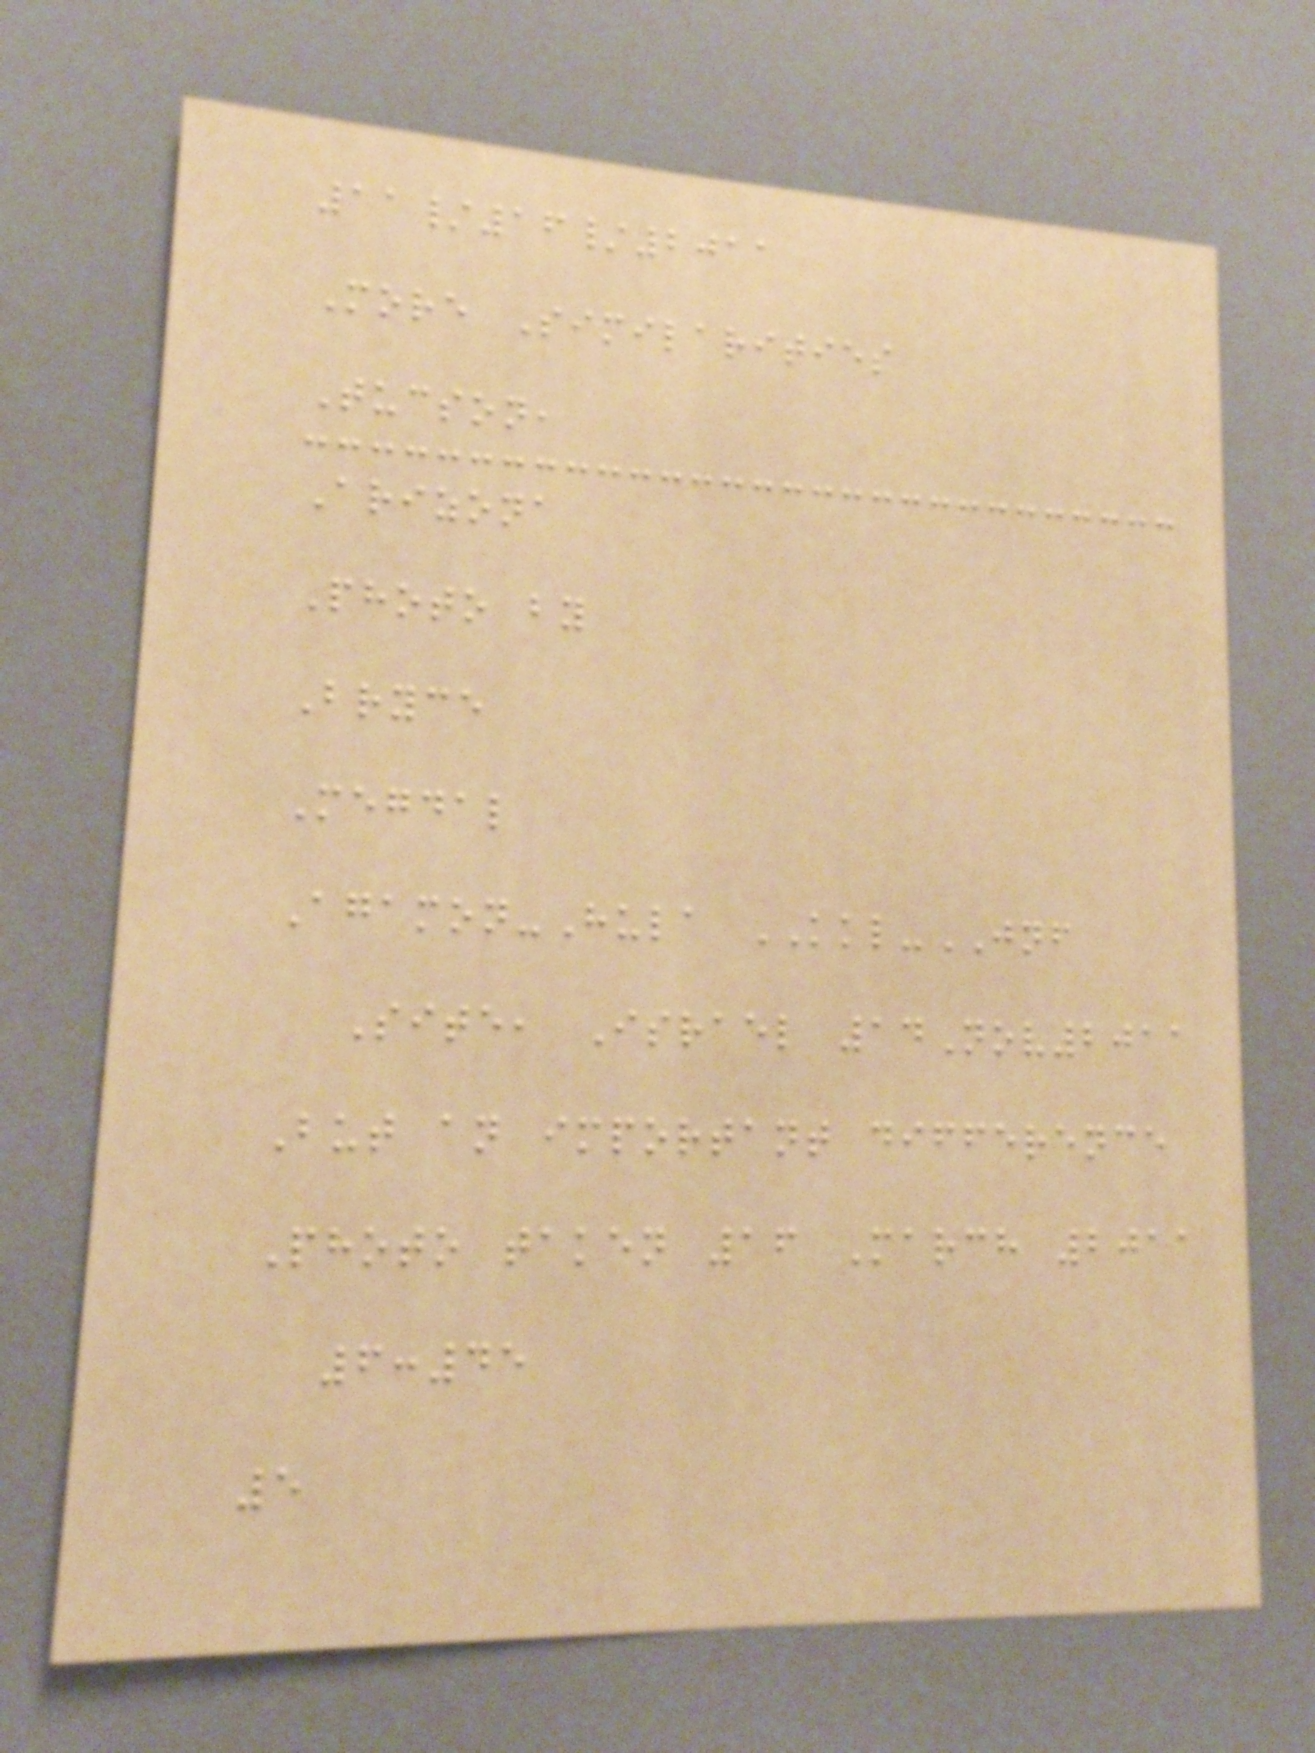11/16/2011
More Similarities
Tucson,
Arizona
Photo by
Bryce
Megdal
Agamon-Hula KKL-JNF
Site, Israel 14Nov2011
But an important difference
Photo taken 16 March 2011
6:45
5
